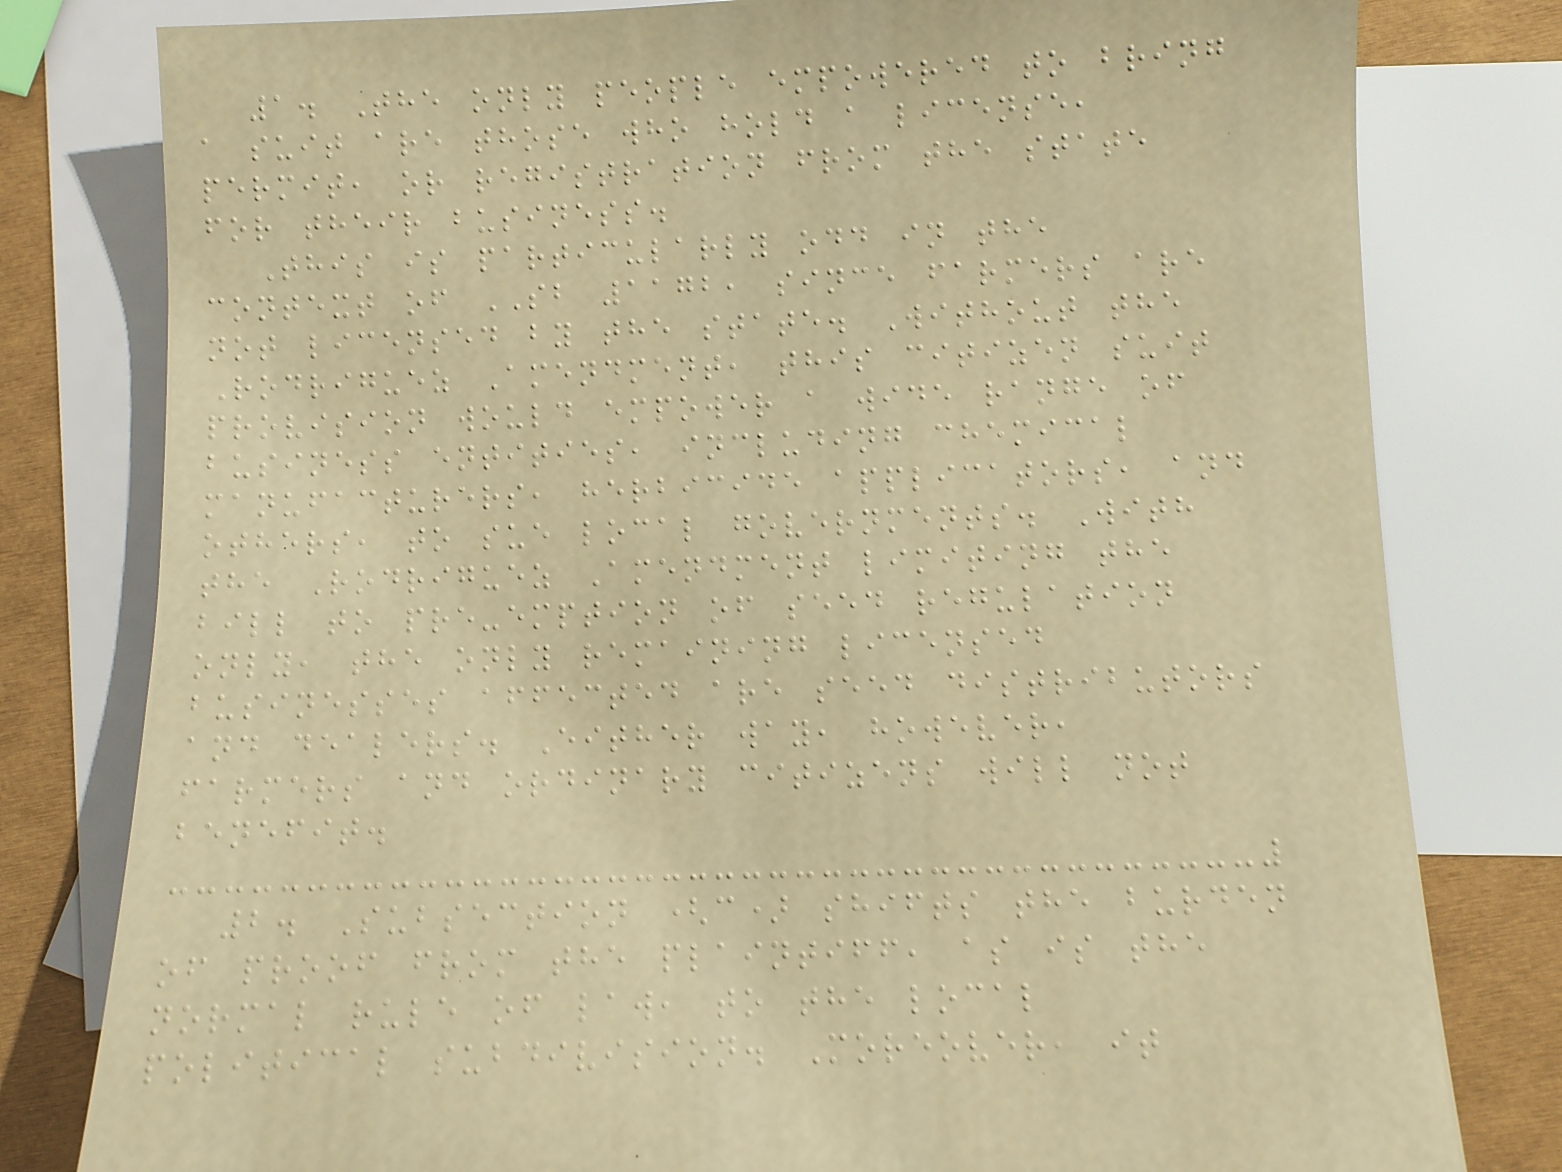1. The only people empowered to bring
a suit are those who hold a license,
permit, or registration from the state
for their business.
This is particularly odd in the
context of SB 1172, since farmers are
not licensed by the state. Without the
Rodriguez Amendment, this citizen suit
provision would empower a wide range of
business entities, including chemical
manufacturers, herbicide applicators, and
others, to sue local governments. With
the Rodriguez Amendment limiting the
bill to pre-emption of seed regulation
only, the only remaining licensed
businesses affected are seed distributors
and dealers. Either way, however,
farmers and ordinary citizens will not
benefit.
2. Subsection (c) shifts the burden
of proof from the plaintiff, as is the
normal rule of law, to the local
political subdivision. Moreover, it
